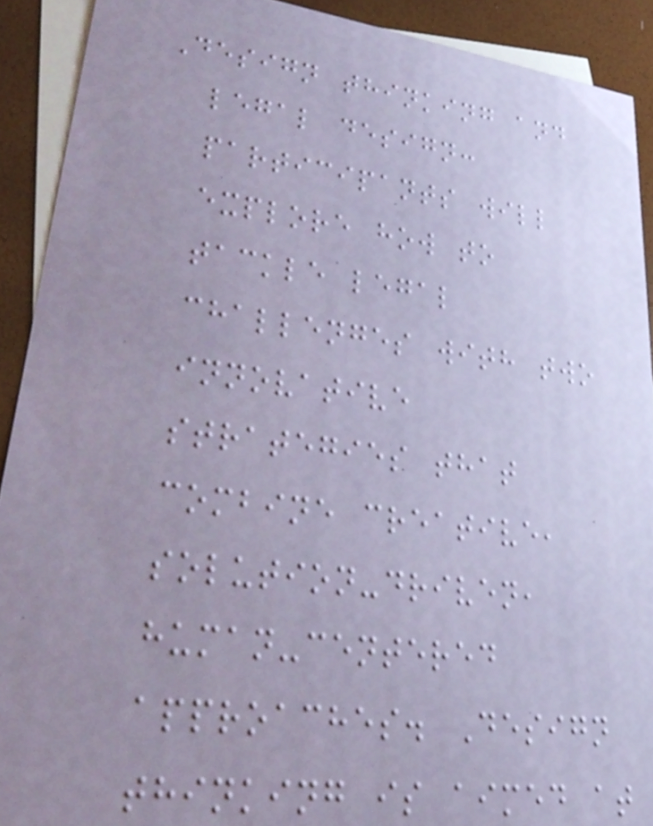Design thinking and
legal design:
participants will
explore how to
tackle legal
challenges with two
innovative
strategies that
combine creative,
solution-driven,
human-centered
approaches. Design
thinking is aimed at
